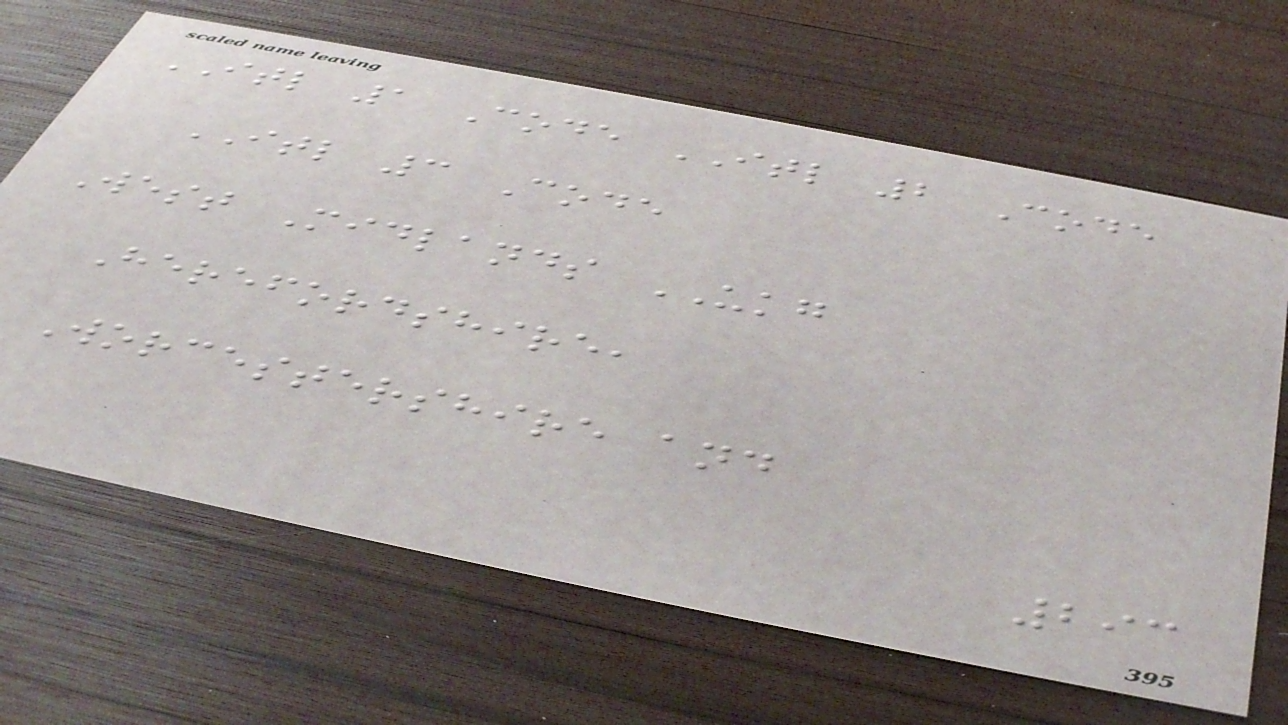ITL 1 Code ITL 2 Code
ITL 3 Code
West Midlands UKG
Herefordshire,
Worcestershire and
293
